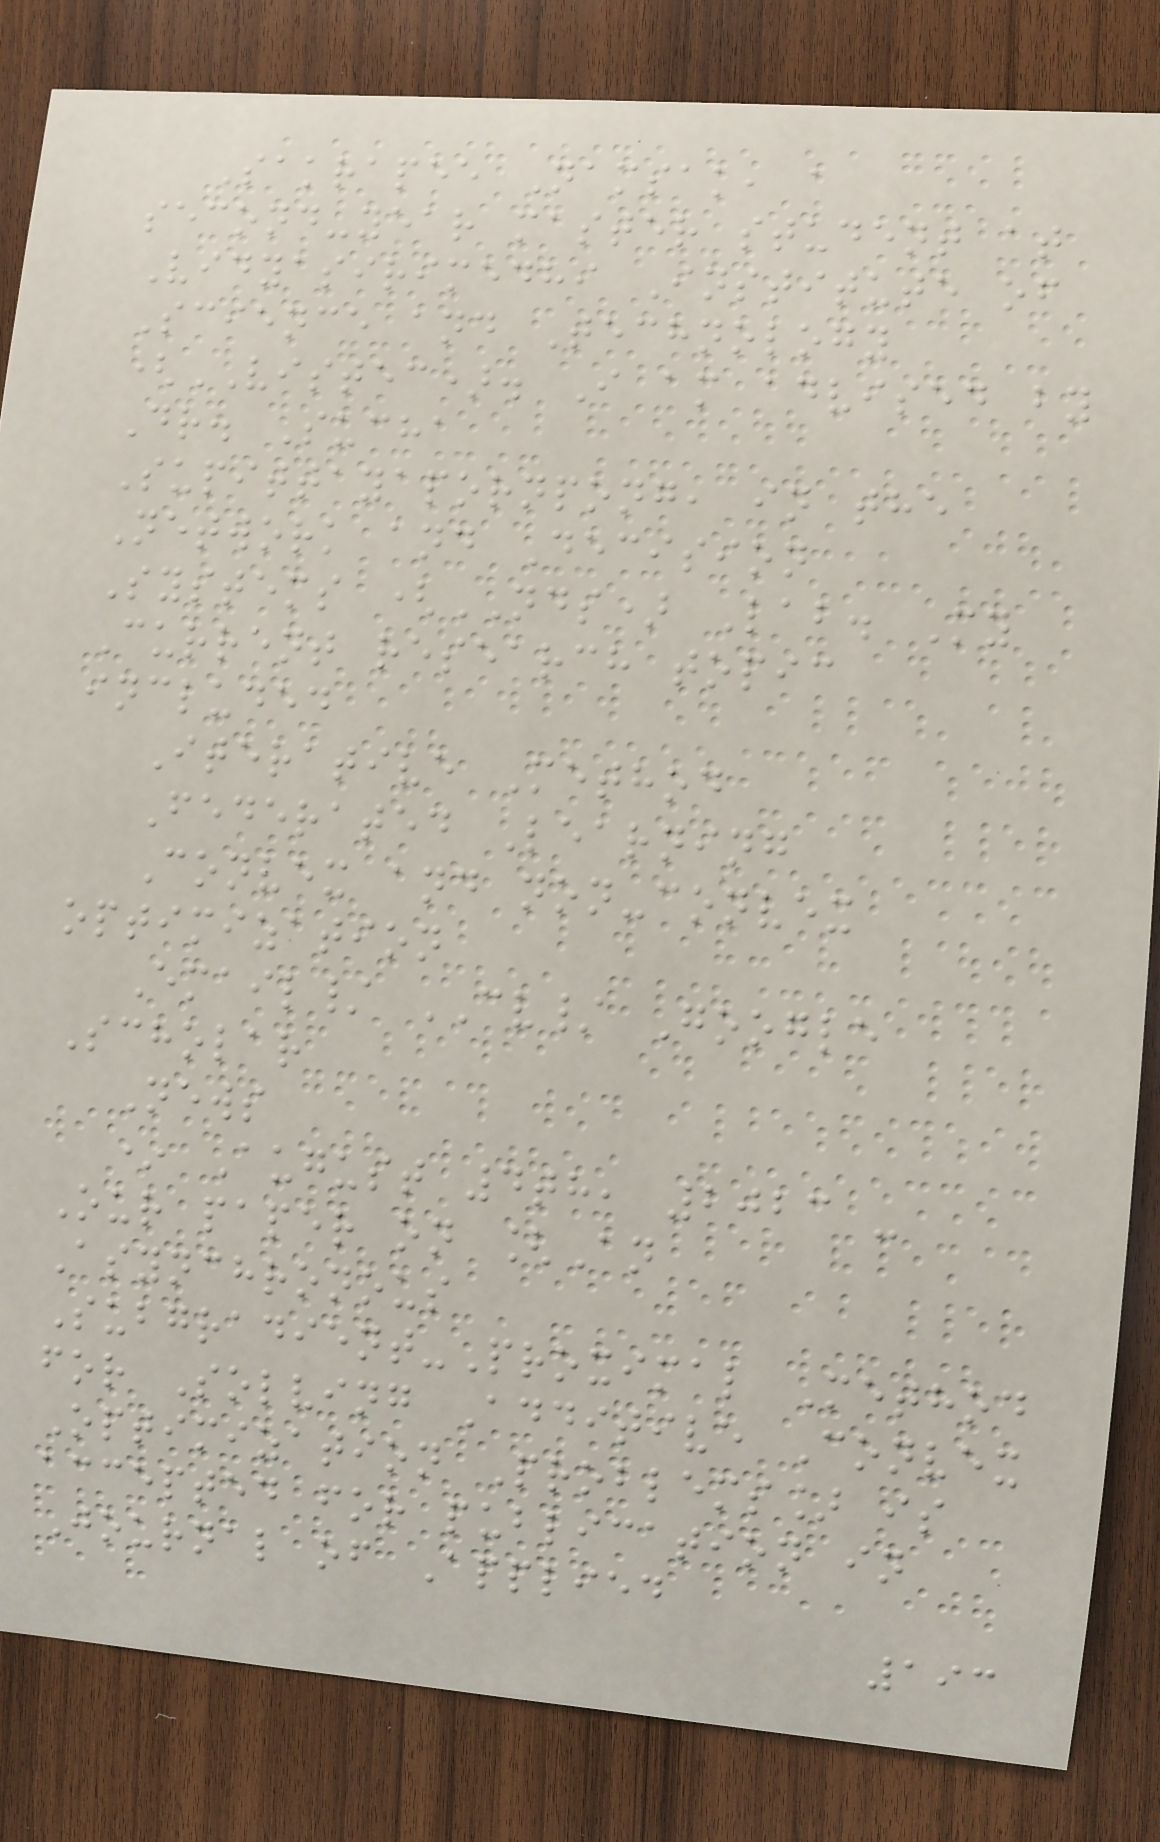Sakrapee Namsak, a
second-year master student at
Vidyasirimedhi Institute of
Science and Technology
(VISTEC). I am advised by
Dr. Sucha
Supittayapornpong, in the
Network and Decision
Systems (NDS) Lab. My
Current research topic
included
Iterative Method
Federated Learning
Convex and non-convex
optimization
Email/ CV/ Google
Scholar
News
* August 4th, 2023 -
Our paper on [An
Asynchronous
Subgradient-Proximal Method
for Solving Additive Convex
Optimization Problems] is
accepted for publication in
Journal of Applied
193
